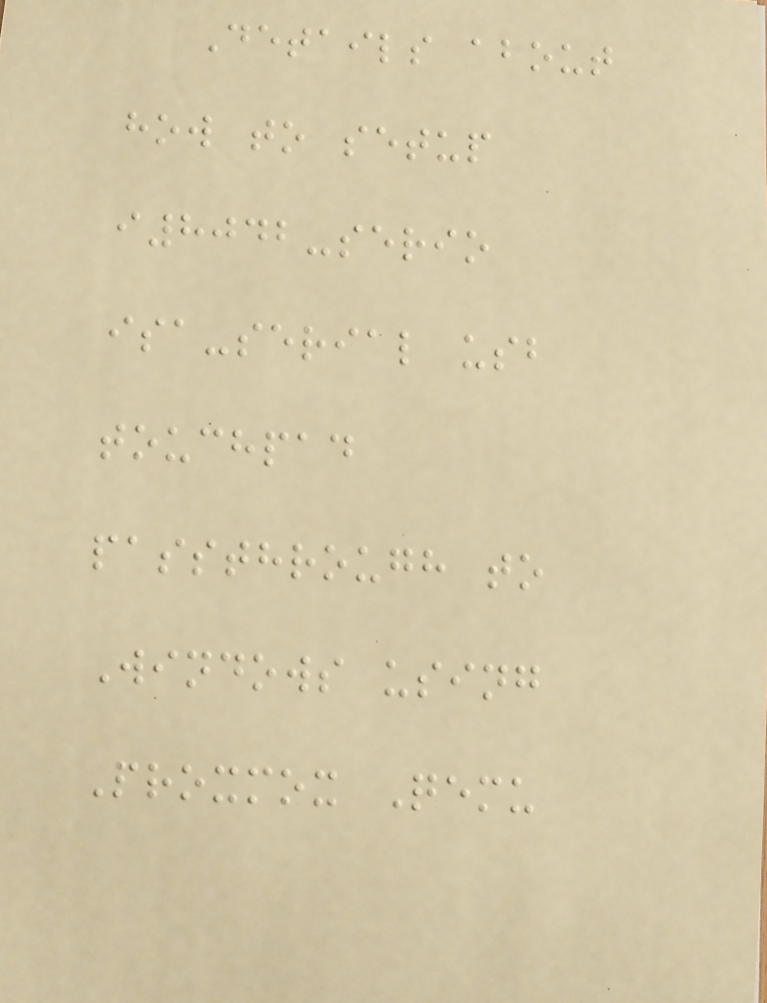Details about
how to setup
i8042-serio
isa-serial usb
touchpad
passthrough to
Windows using
Proxmox Qemu
